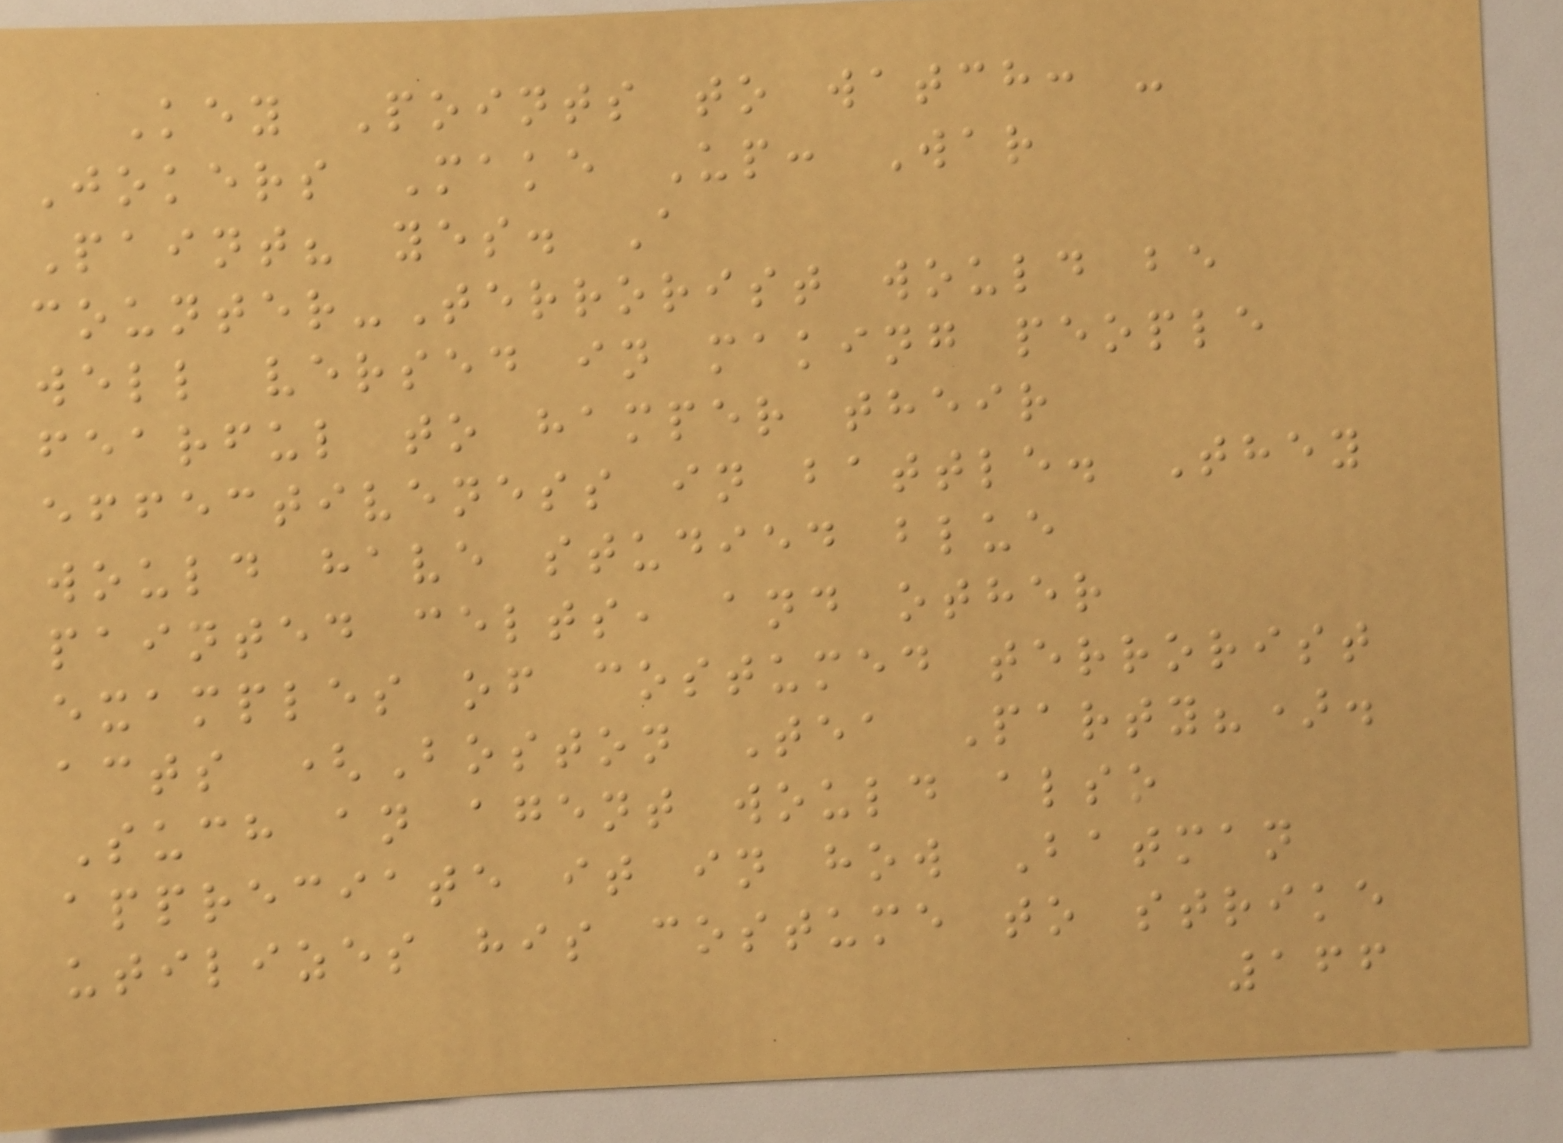Key Points to watch: -
Jokers Make Up: War
Paint? yes. A
counter-Terrorist would be
well versed in making people
fearful to hamper their
effectiveness in battle. They
would have studied blue
painted celts, and other
examples of costumed terrorist
acts (Boston Tea Party?).
Such an agent would also
appreciate it in how Batman
utilizes his costume to strike
166
